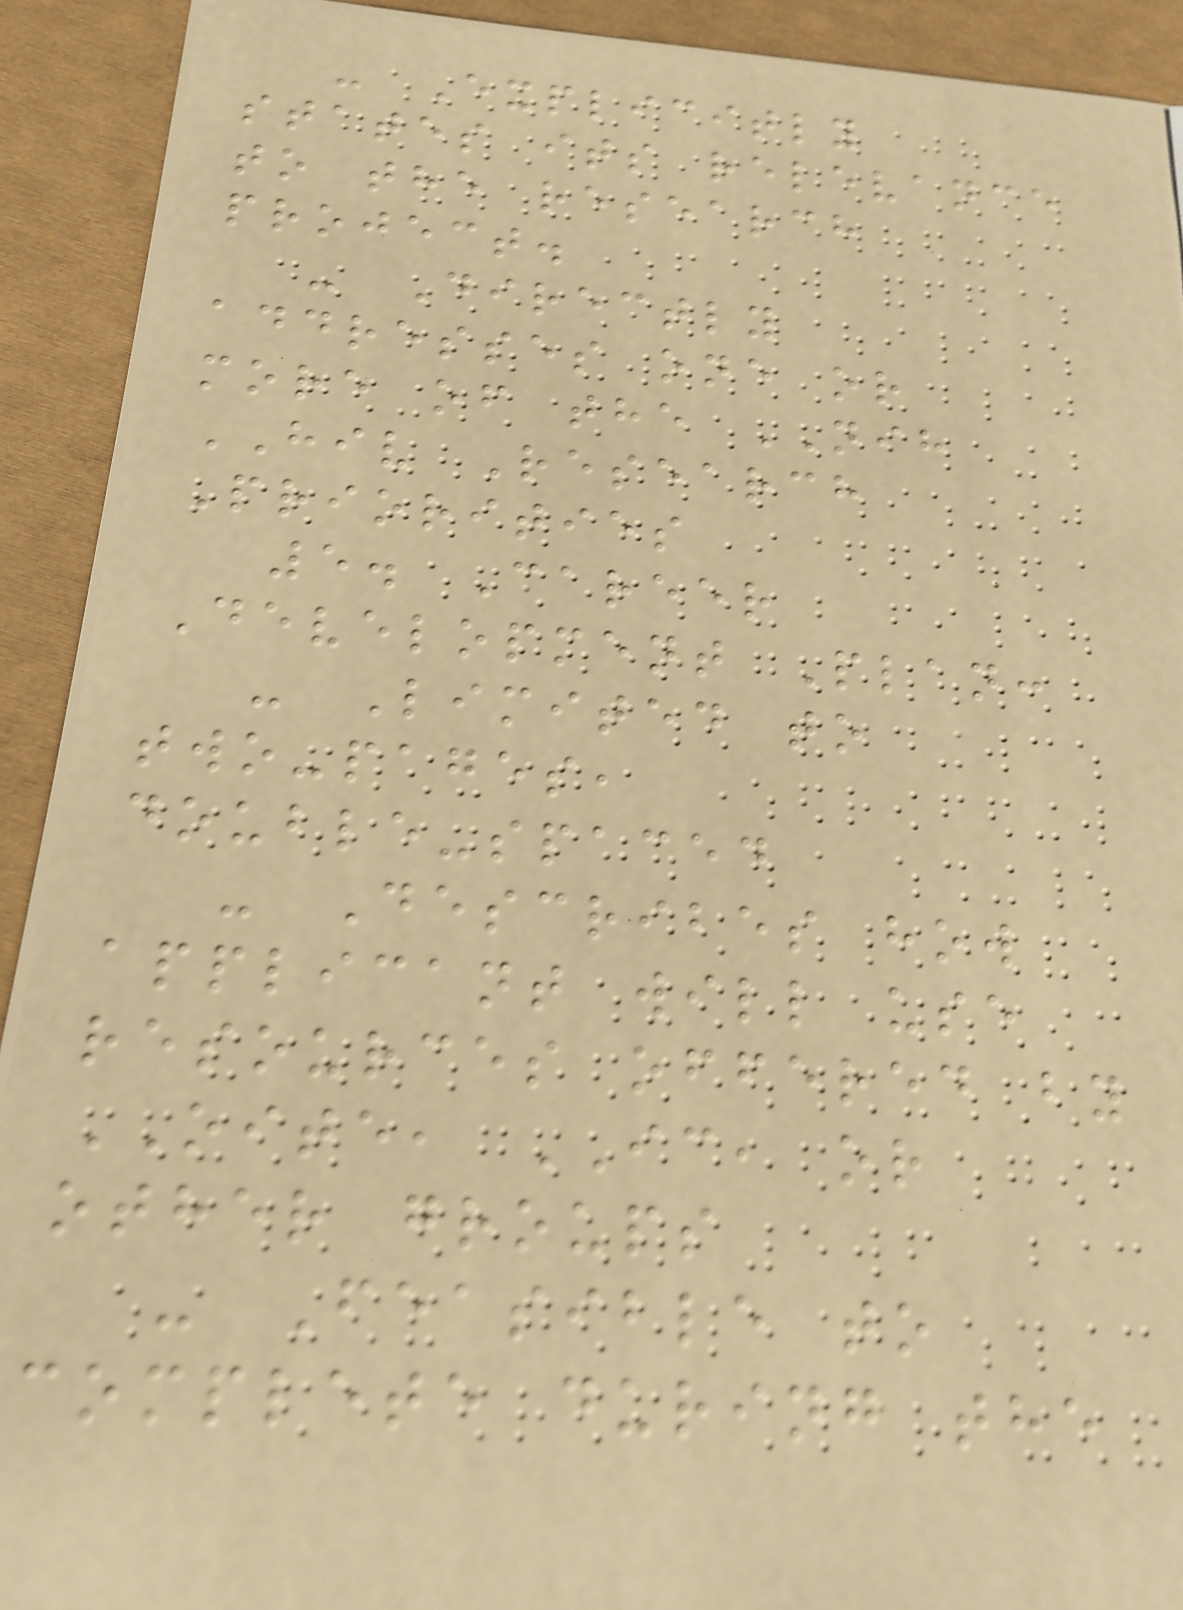- Explicitly
states its relevance
to the research
project.
- Directly
addresses one or
more of the NIH
HIV Research
Priorities
5. Career
Development Plan:
- Limited to
two-pages,
double-spaced
- Describes how
applicant will use
resources offered by
OITE, IC, or
other groups
- Feasible to
complete during the
